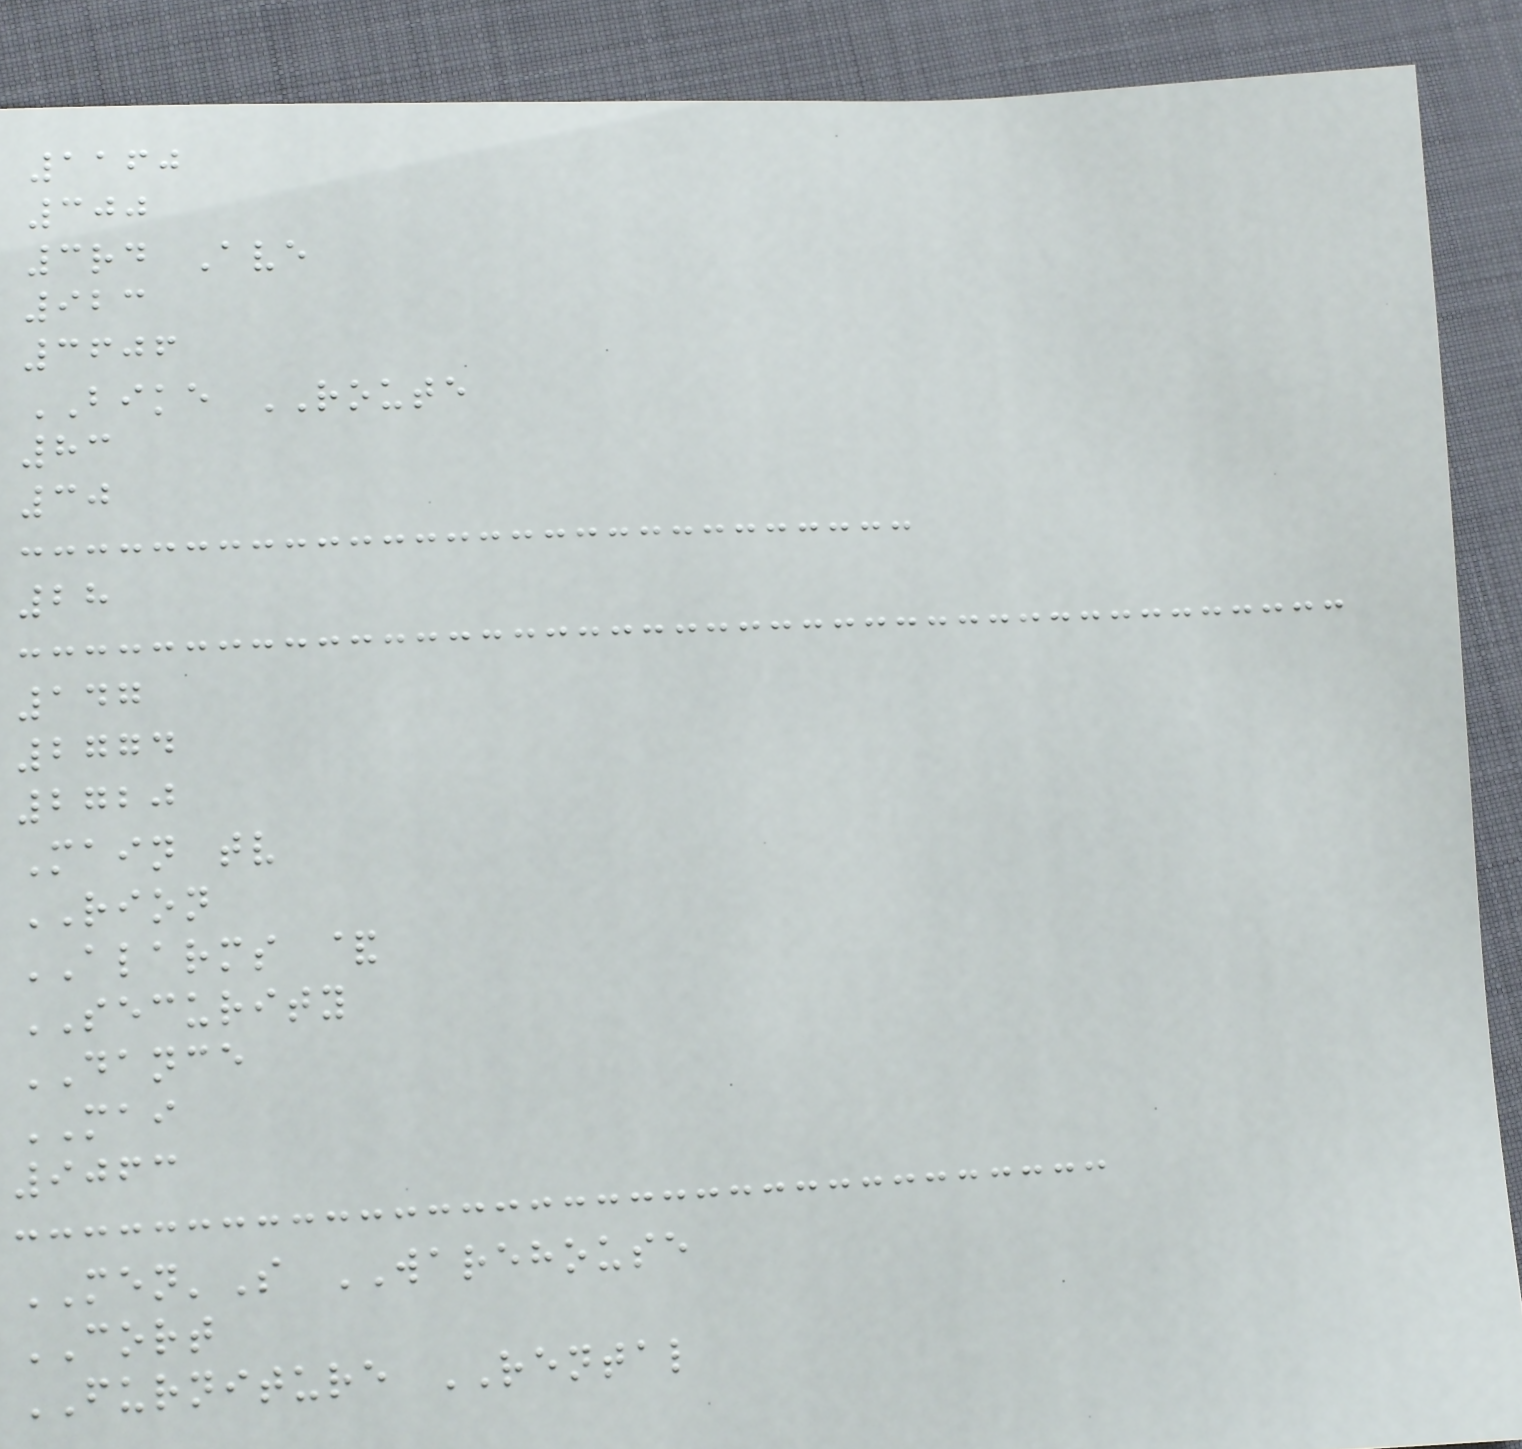1160
300
3rd Ave
923
3606
BIKE ROUTE
83
30
28
147
2774
2720
Main tv
RION
ALARMS &
SECURITY
DANCE
MAI
9063
MEN'S WAREHOUSE
CORT
FURNITURE RENTAL
